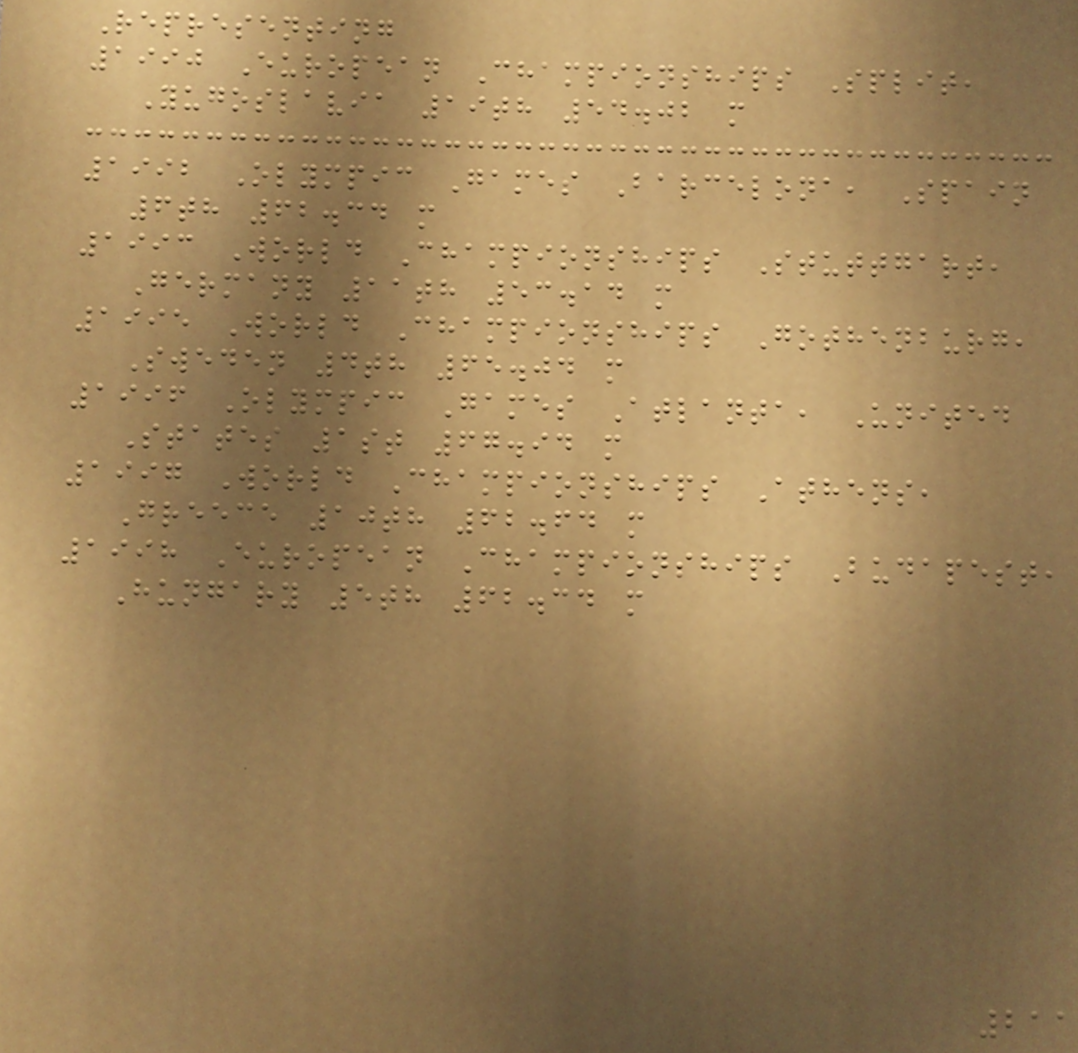Representing
1990 European Championships Split,
Yugoslavia 19th 54.02 m
1992 Olympic Games Barcelona, Spain
6th 62.34 m
1993 World Championships Stuttgart,
Germany 11th 53.14 m
1995 World Championships Gothenburg,
Sweden 4th 65.04 m
1996 Olympic Games Atlanta, United
States 1st 67.94 m
1997 World Championships Athens,
Greece 10th 62.64 m
1998 European Championships Budapest,
Hungary 5th 62.34 m
211
